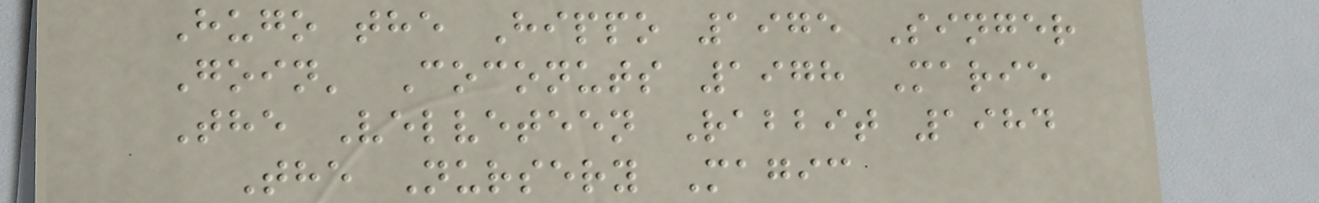Hugo the Hippo 1975 Singer
Goin' Coconuts 1978 Marie
The Velveteen Rabbit 1984
The Nursery Magic
